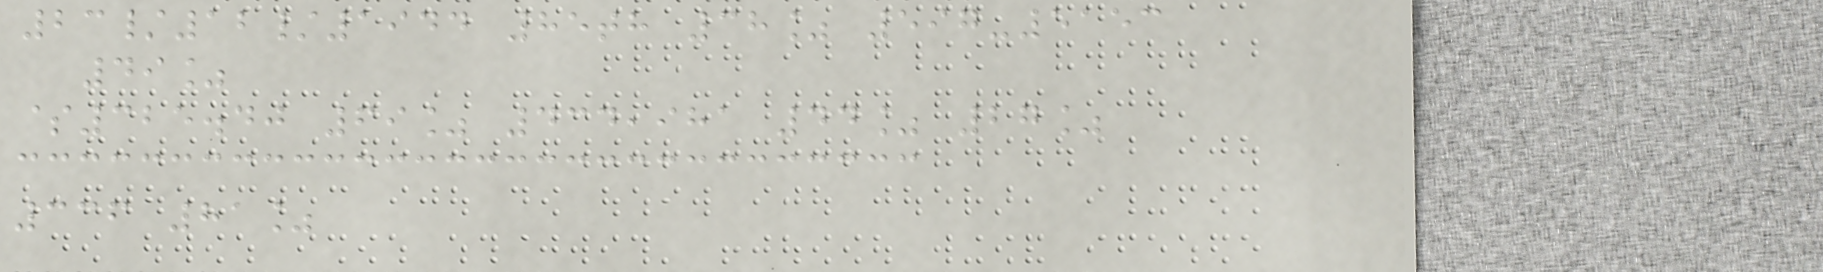23/12/1944 85th 38% 597-5153
49%
$325.40 69% 434,981 44% 27%
336 81%
